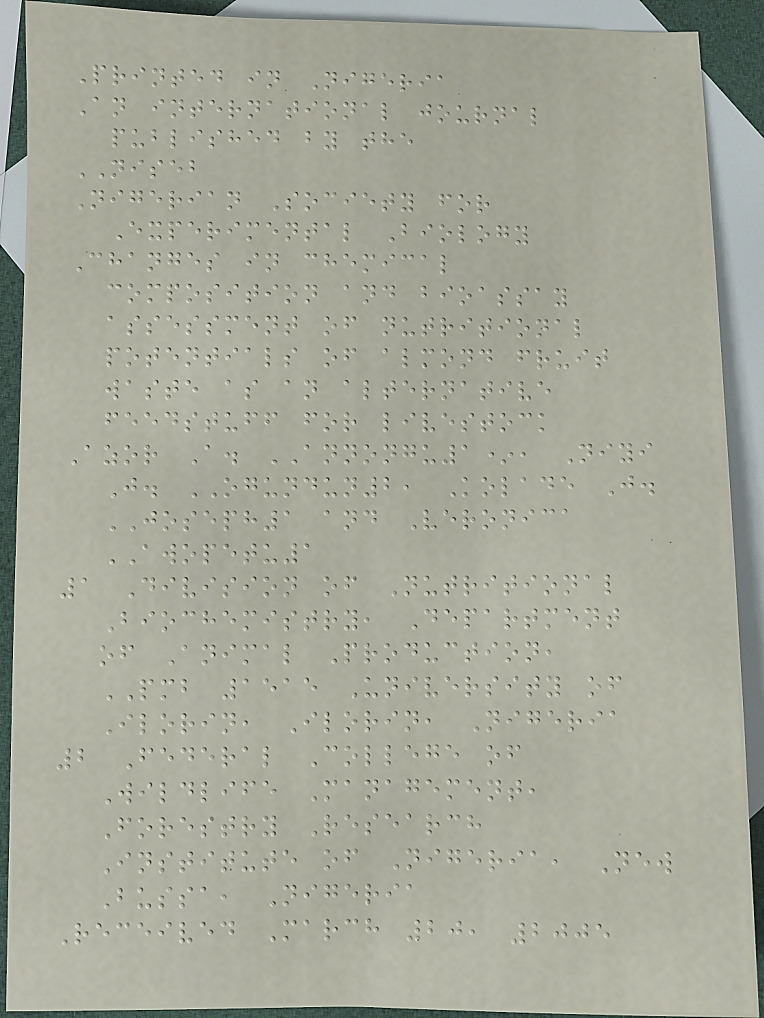Printed in Nigeria
An international journal
published by the
NISEB
Nigerian Society for
Experimental Biology
Changes in chemical
composition and bioassay
assessment of nutritional
potentials of almond fruit
waste as an alternative
feedstuff for livestock
Azor A. ANNONGU1*, Niyi
J. OGUNDUN2, Kolade J.
JOSEPH1 and Veronica
AWOPETU1
1 Division of Nutritional
Biochemistry, Department
of Animal Production,
PMB 1515 University of
Ilorin, Ilorin, Nigeria
2 Federal College of
Wildlife Management,
Forestry Research
Institute of Nigeria, New
Bussa, Nigeria
Received March 20, 2005
